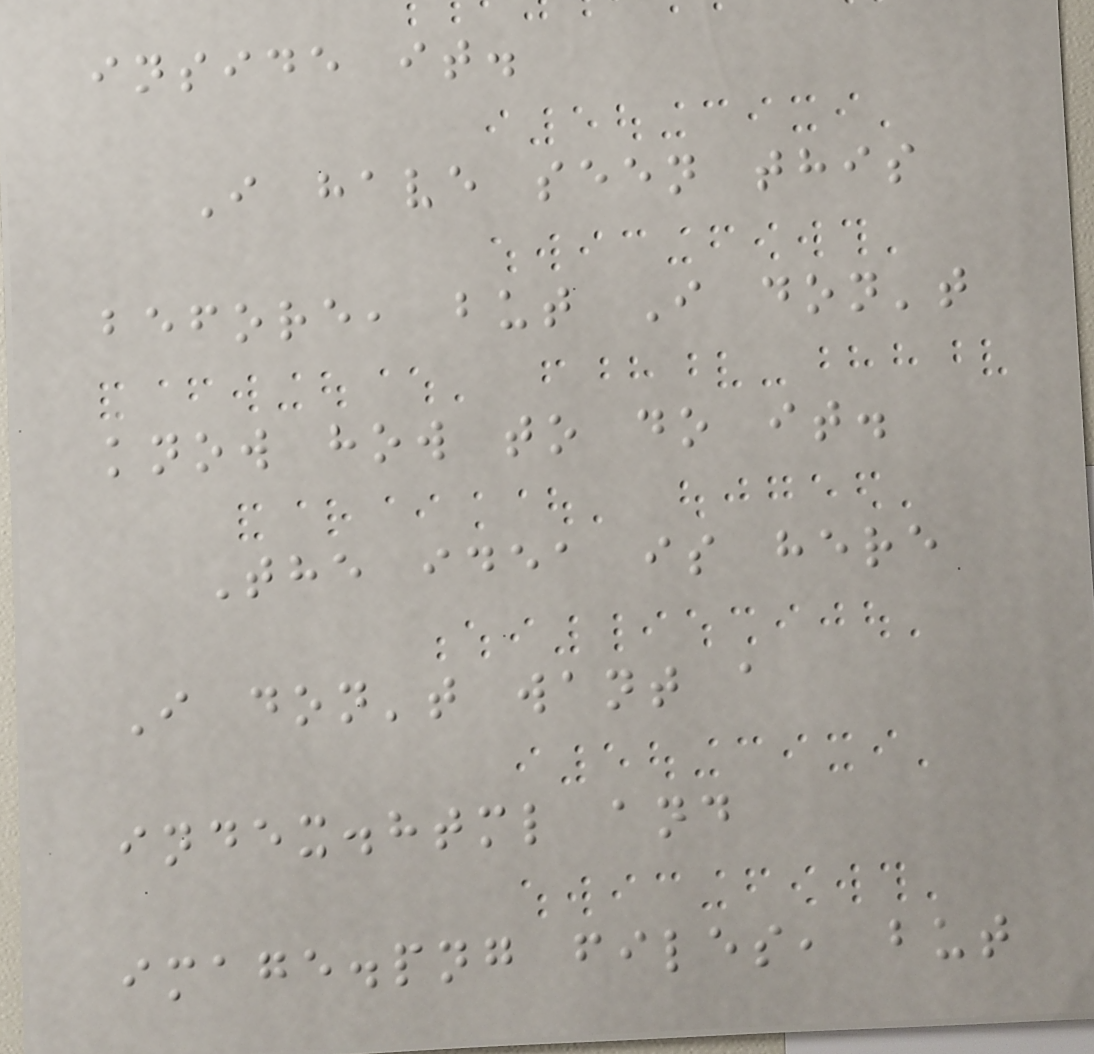inside it.
I have seen this
before, but I don't
know how to do it.
The idea is here
I don't want a
index.html and
image.png files, but
